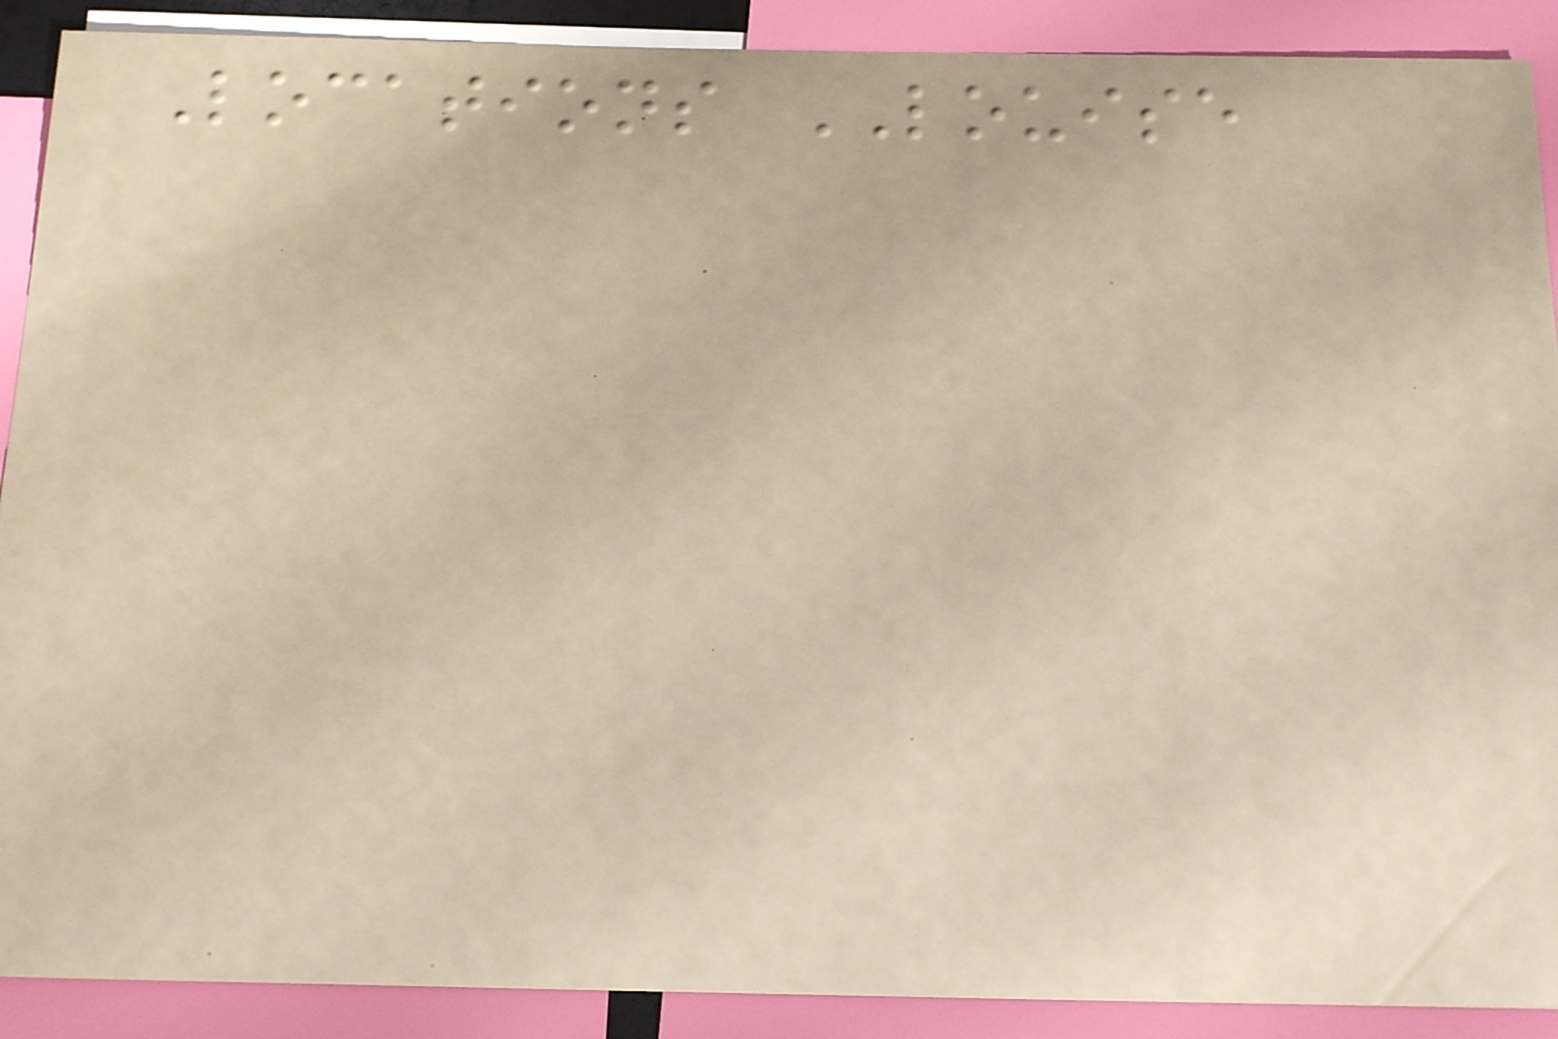Locations LOUISE
